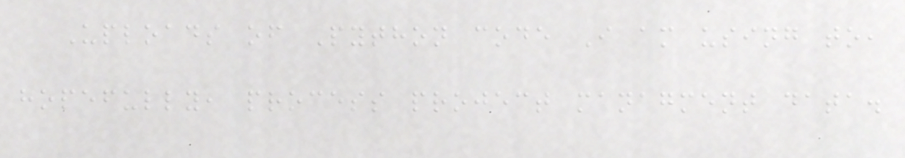Uploads of Python code I am using to,
hopefully, process project managment data.
